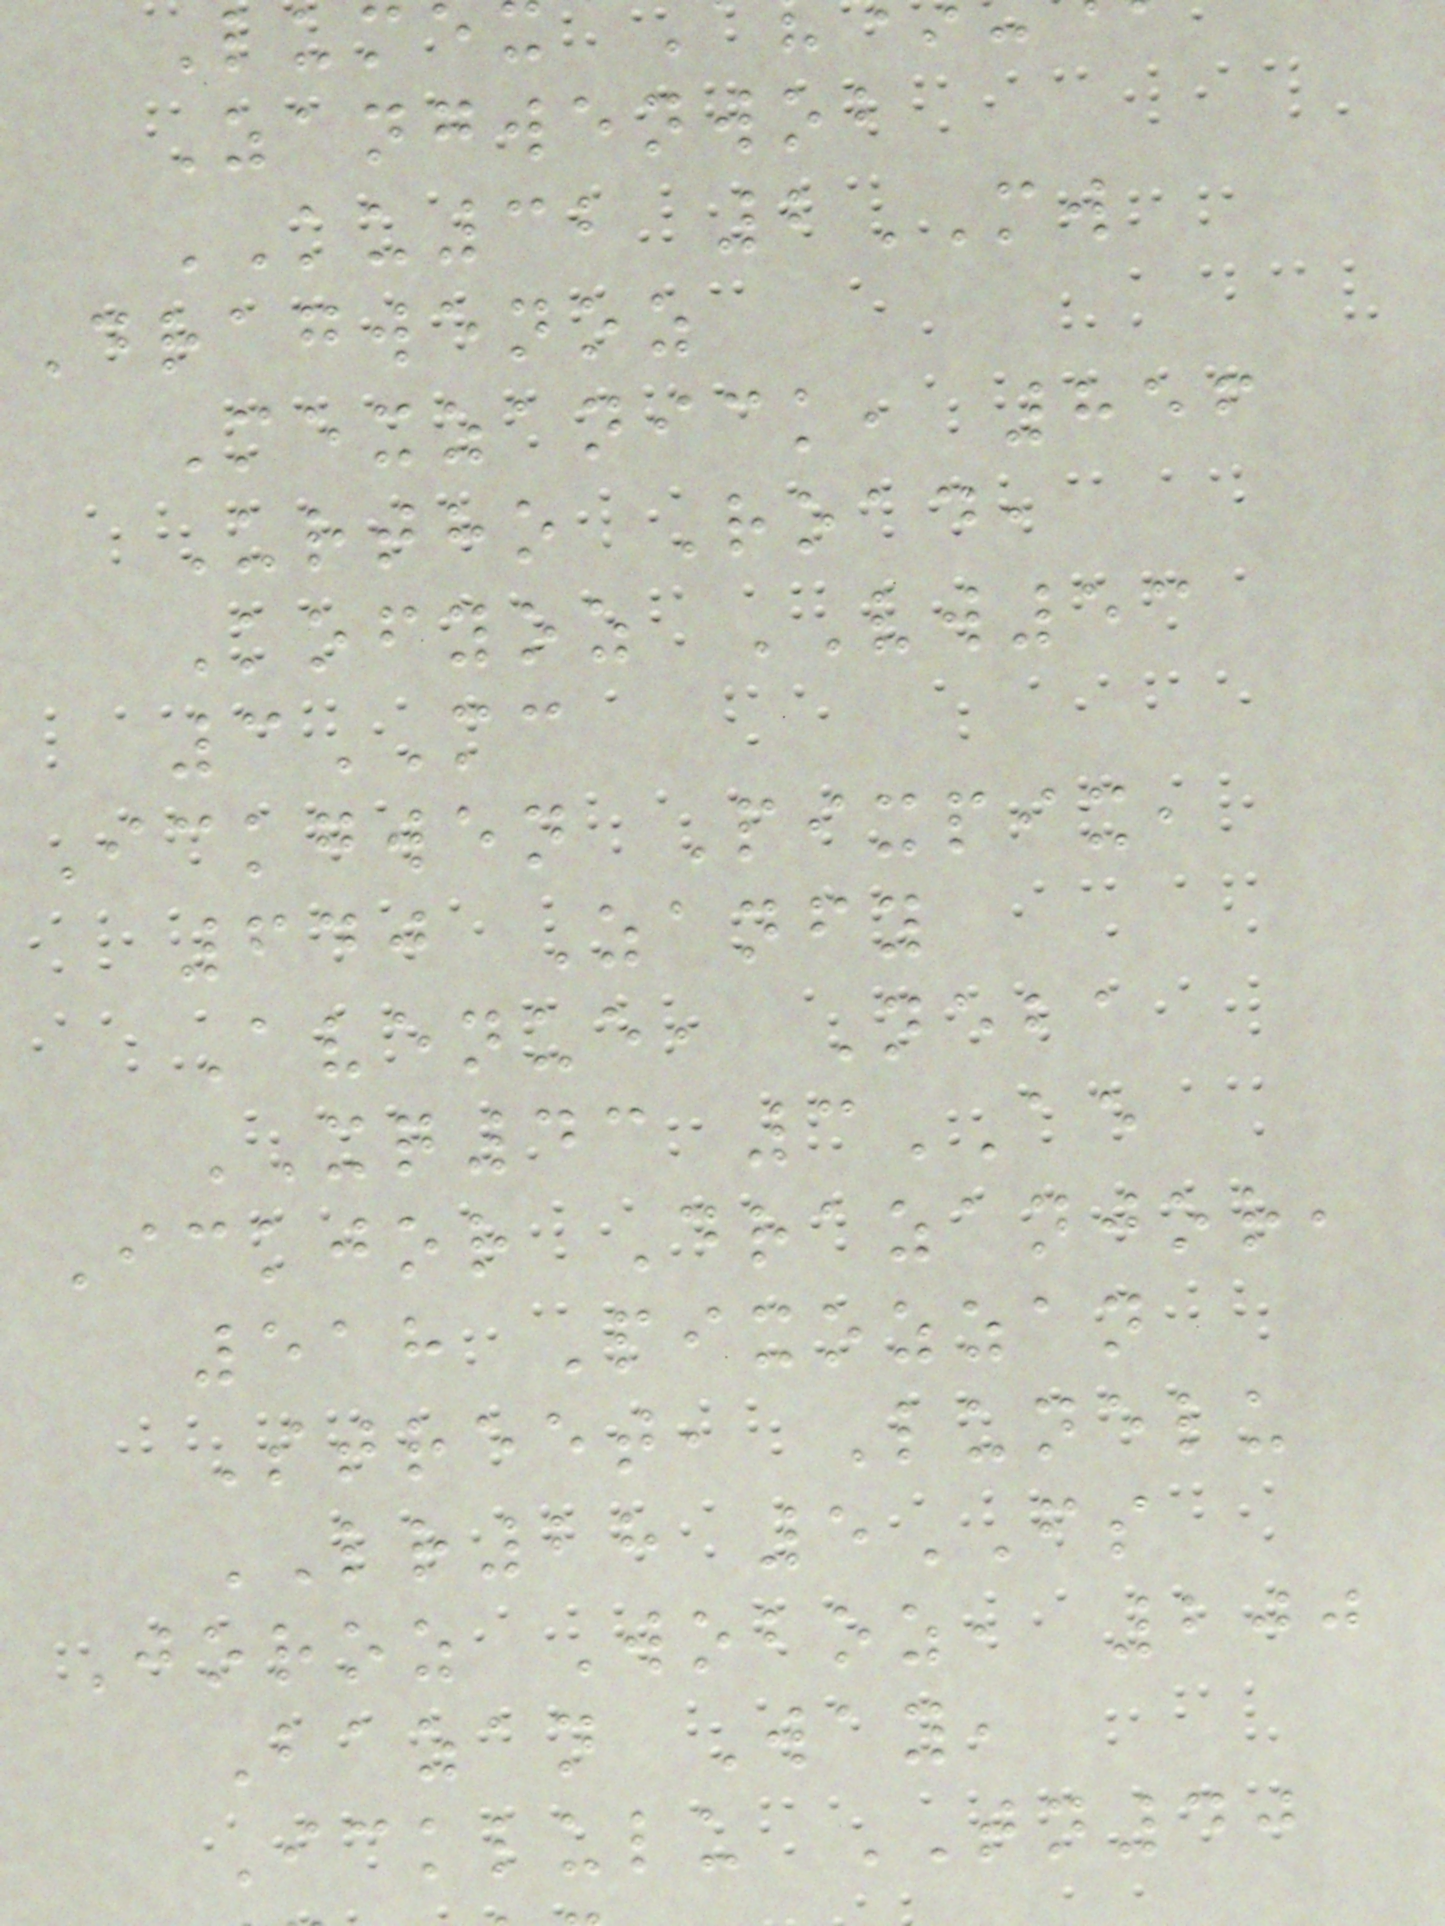Lum
Zangwenwob
KU32 2MW
Dragwenoz
Mexzanick, 856
Urtho Road,
Kofyoz VW53
3MC
Ickgwen Pixpix,
640 Zanfy
Avenue, Neba
XQ43 3AE
Ickjor Drazanjor,
518 Pixozzan
Street, Lunelu
LR28 5FS
Joroz Woboz, 200
Bazan Way,
Icklulu TN40
